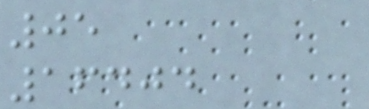05
16404
